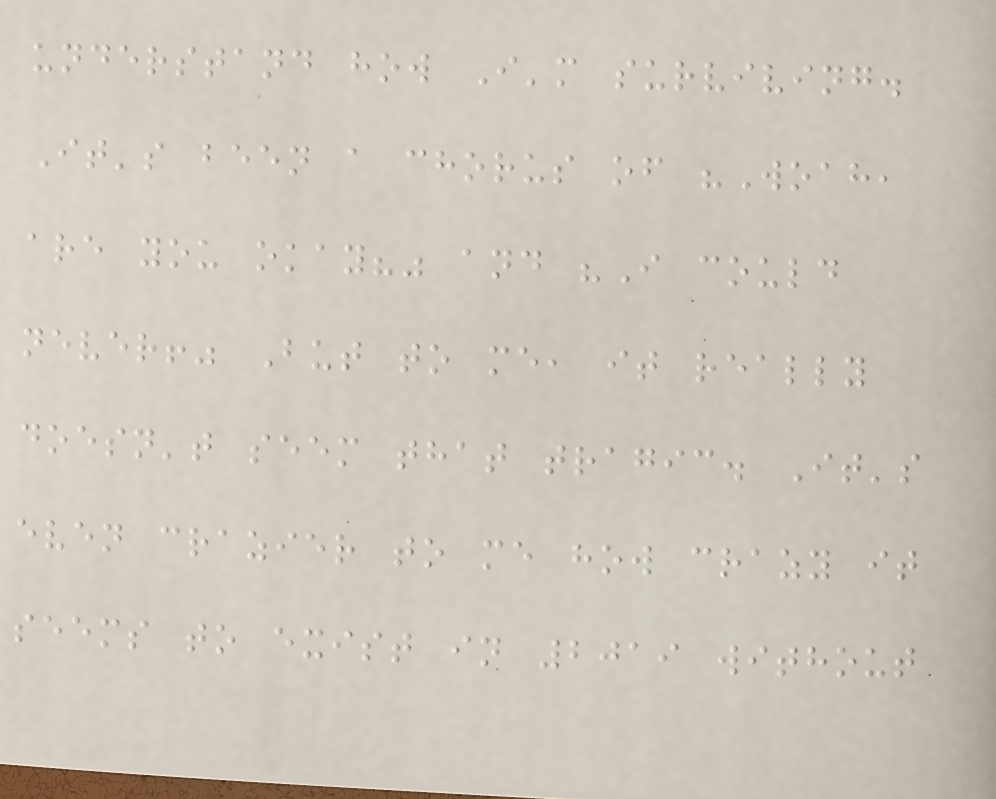understand how I'm surviving.
It's been a chorus of "Woah,
are you okay?" and "I could
never!" But to me, it really
doesn't seem that tragic. It's
even crazier to me how crazy it
seems to exist in 2019 without
